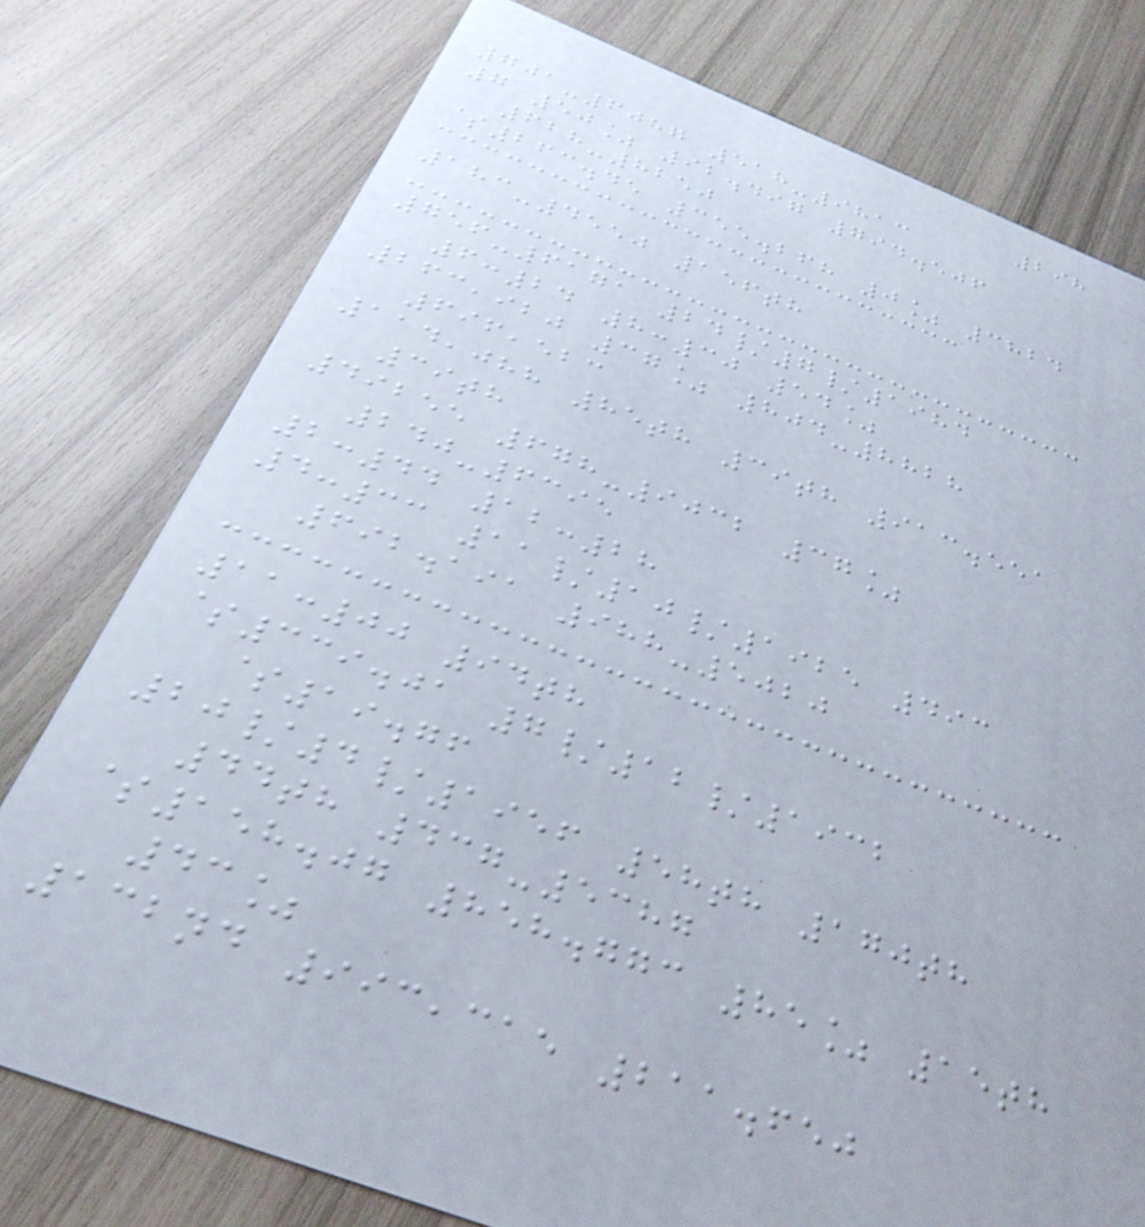298
701-6087 518-9813
7 50% 92.497 794.506
628-8250
$263.45 355.268 0% 3824
183-4550 156th
756-6171 24/7/1984
6:24 8:30 54%
263,920 37% 804-8828
696,523
114,088 85th 39th 913.551
39th
49255 678-9032 37%
240-6395
2:44 12:28
4:33 11/10/1925 493
692.191 988-5020
11:00 94th
$339.01 7/12/1932
$19.76
20/4/1956 58th 170th
44th 437-5387
$158.07 858.773 85% 15th
43%
132nd 993,315 211.650
